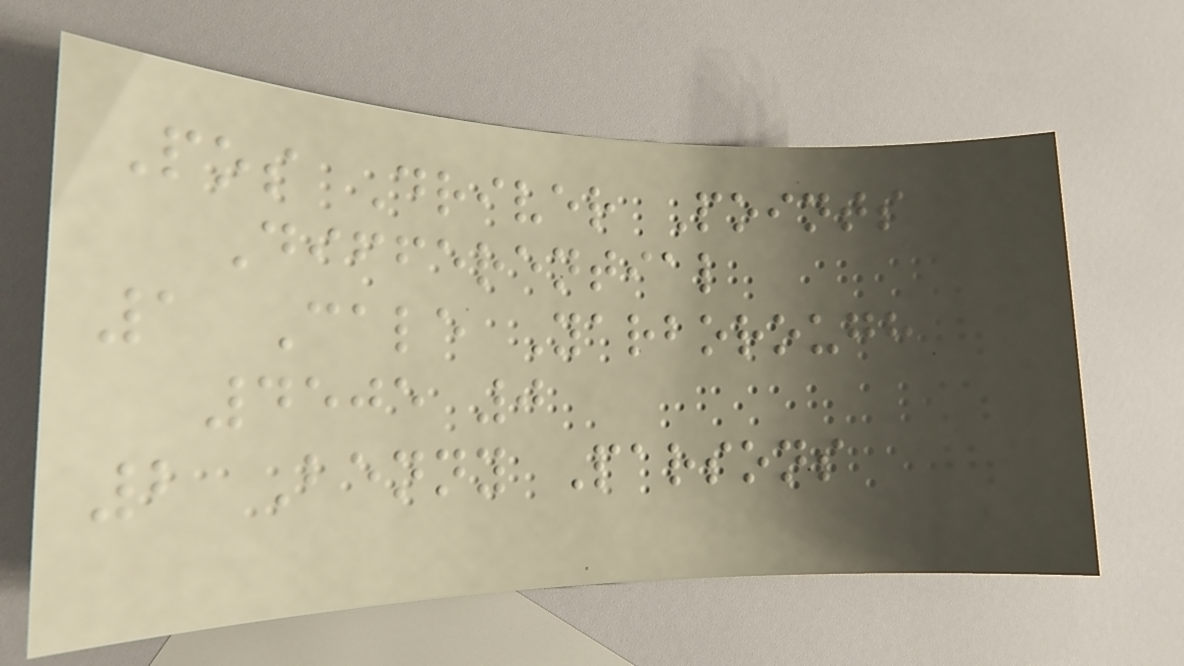Pos Driver Points
Differential
1 Cale Yarborough
4505 0
2 Benny Parsons
